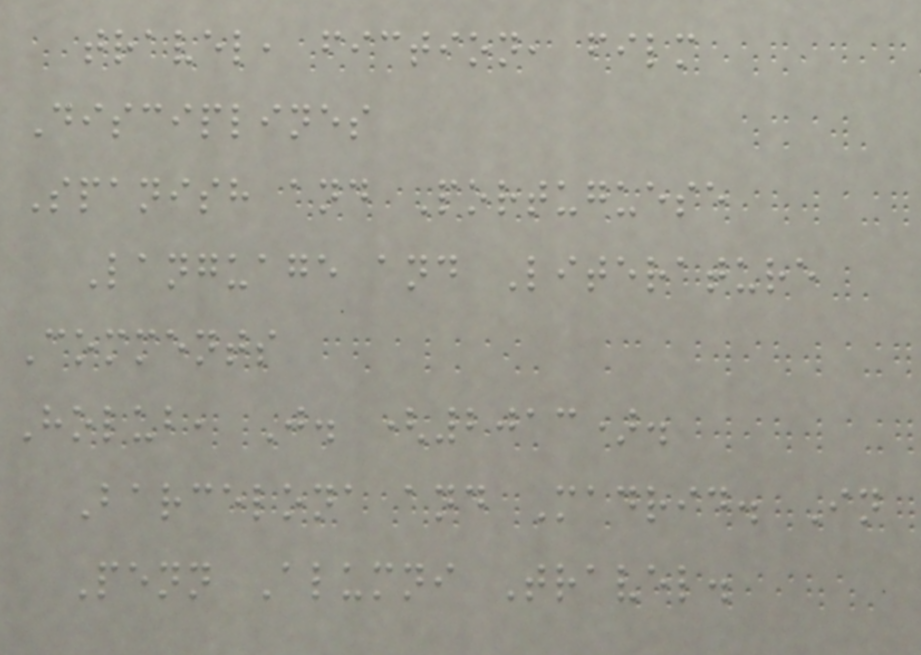travel, fiction, film
Disciplines
Spanish and Portuguese
Language and Literature
Comments
Holub, J. (2013).
Barcelona and Madrid. In
Penn Alumni Travel.
